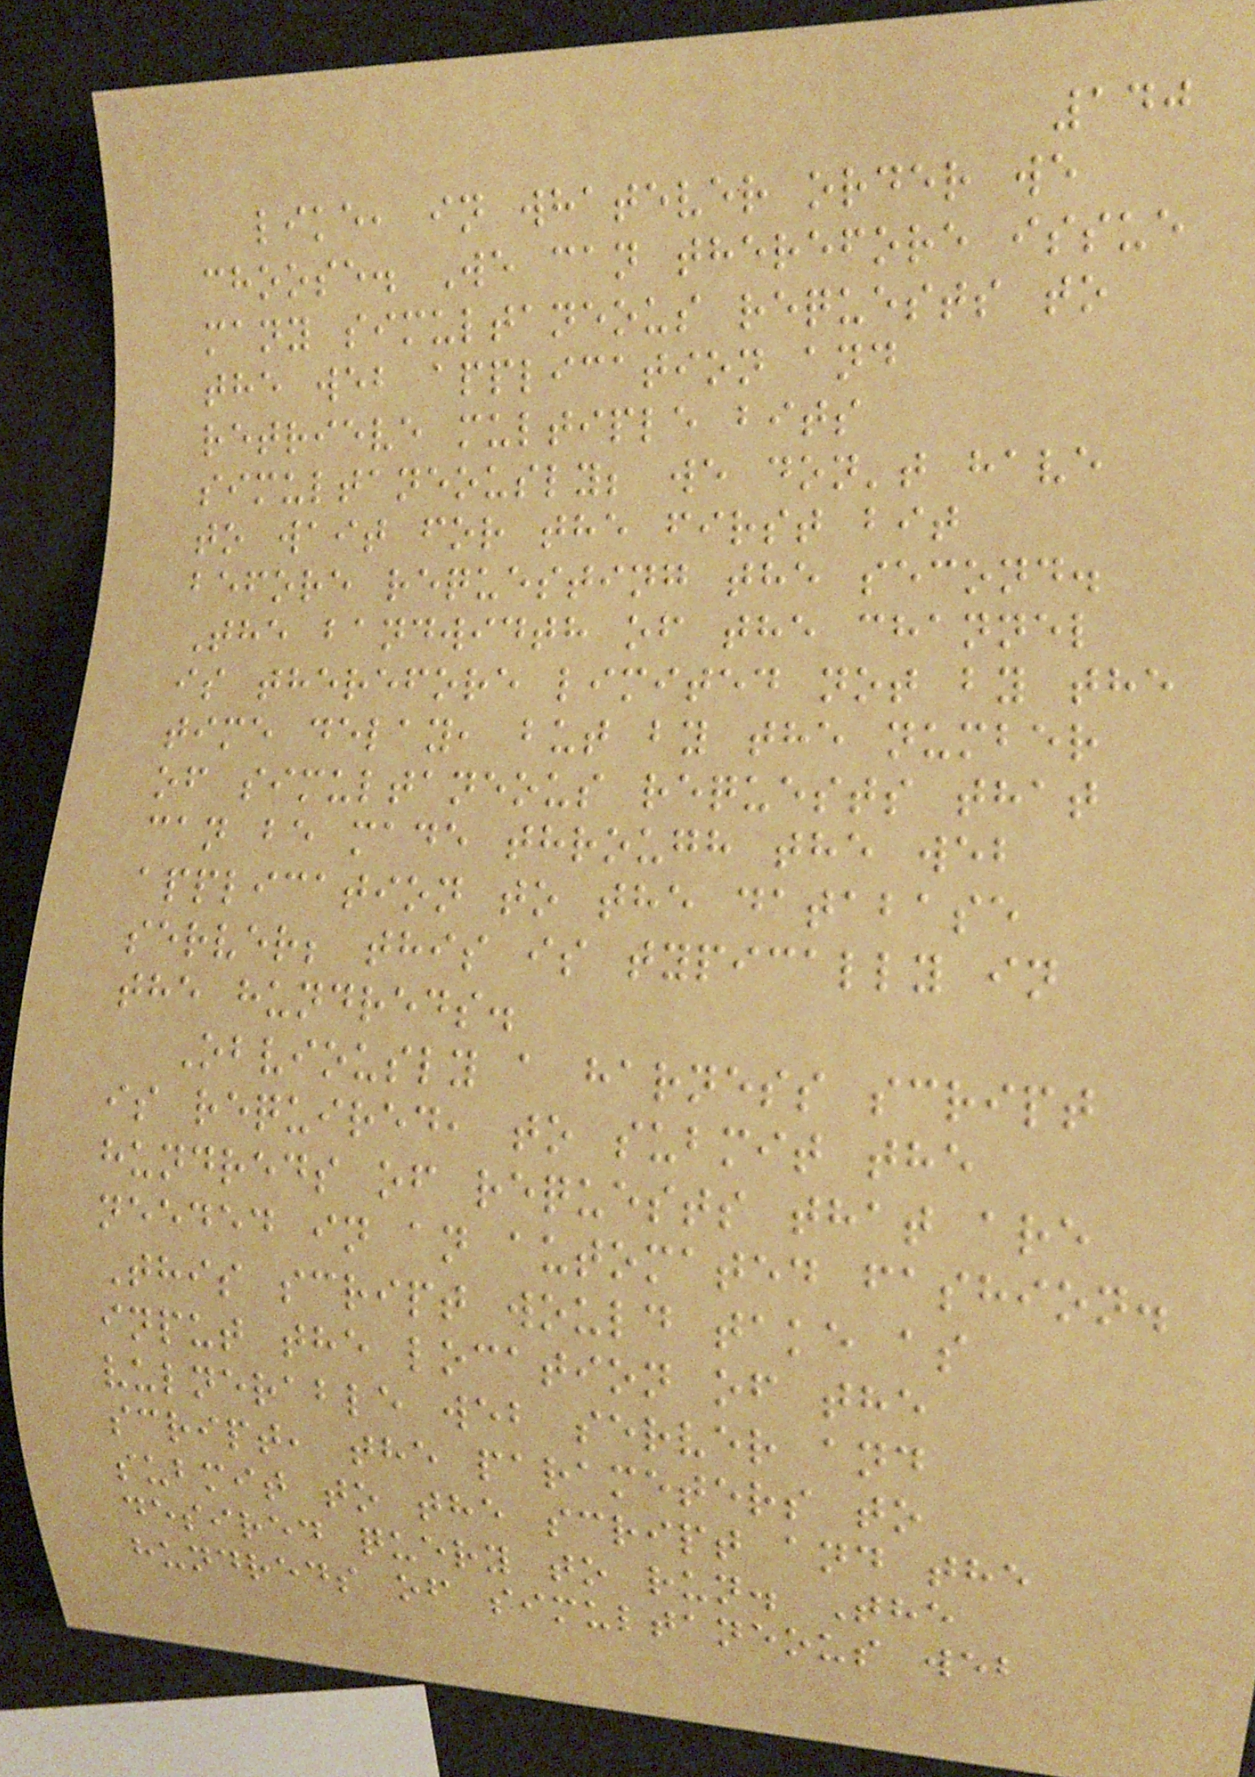140
like, in whatever order we
choose. We can therefore issue
many simultaneous requests to
the web application and
retrieve multiple bits
simultaneously; we don't have
to wait for the first bit
before requesting the second.
The bandwidth of the channel
is therefore limited not by the
time delay, but by the number
of simultaneous requests that
can be made through the web
application to the database
server; this is typically in
the hundreds.
Obviously a harness script
is required, to submit the
hundreds of requests that are
needed in an automated fashion.
This script would take as
input the location of the
vulnerable web server and
script, the parameters to
submit to the script and the
desired query to run. The
hundreds of simultaneous web
